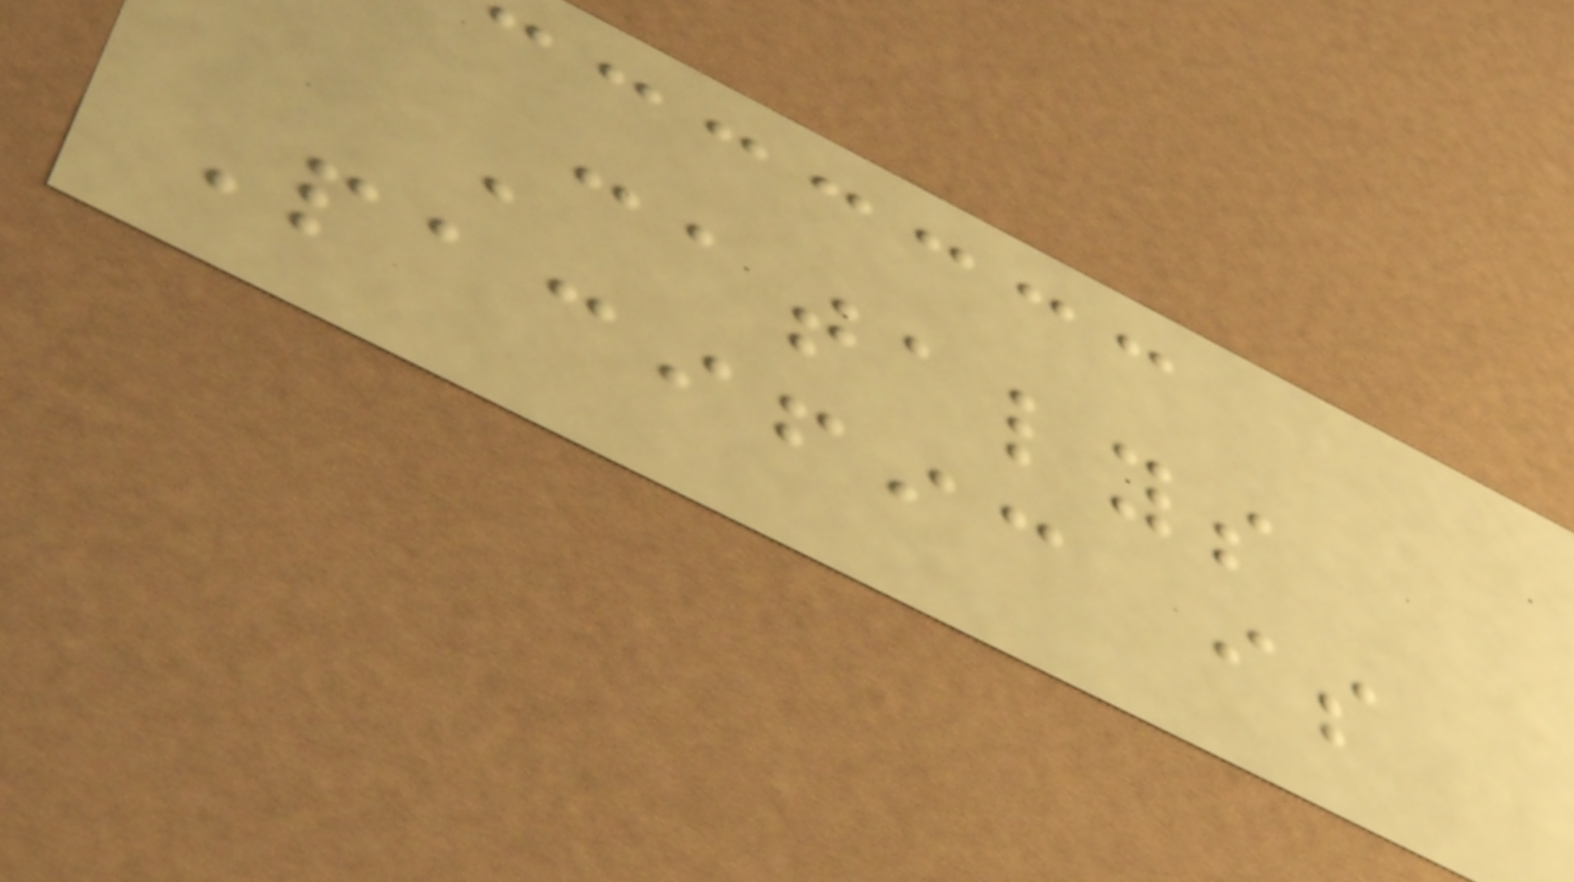Catalys
Pacific is
